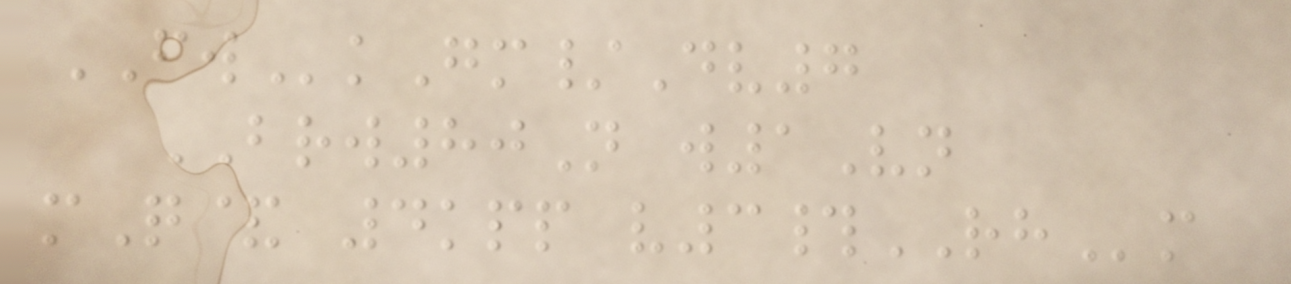FWkGm/Dv7
BRW80N w1Vn
mQ& 4kpp v3#RHm
